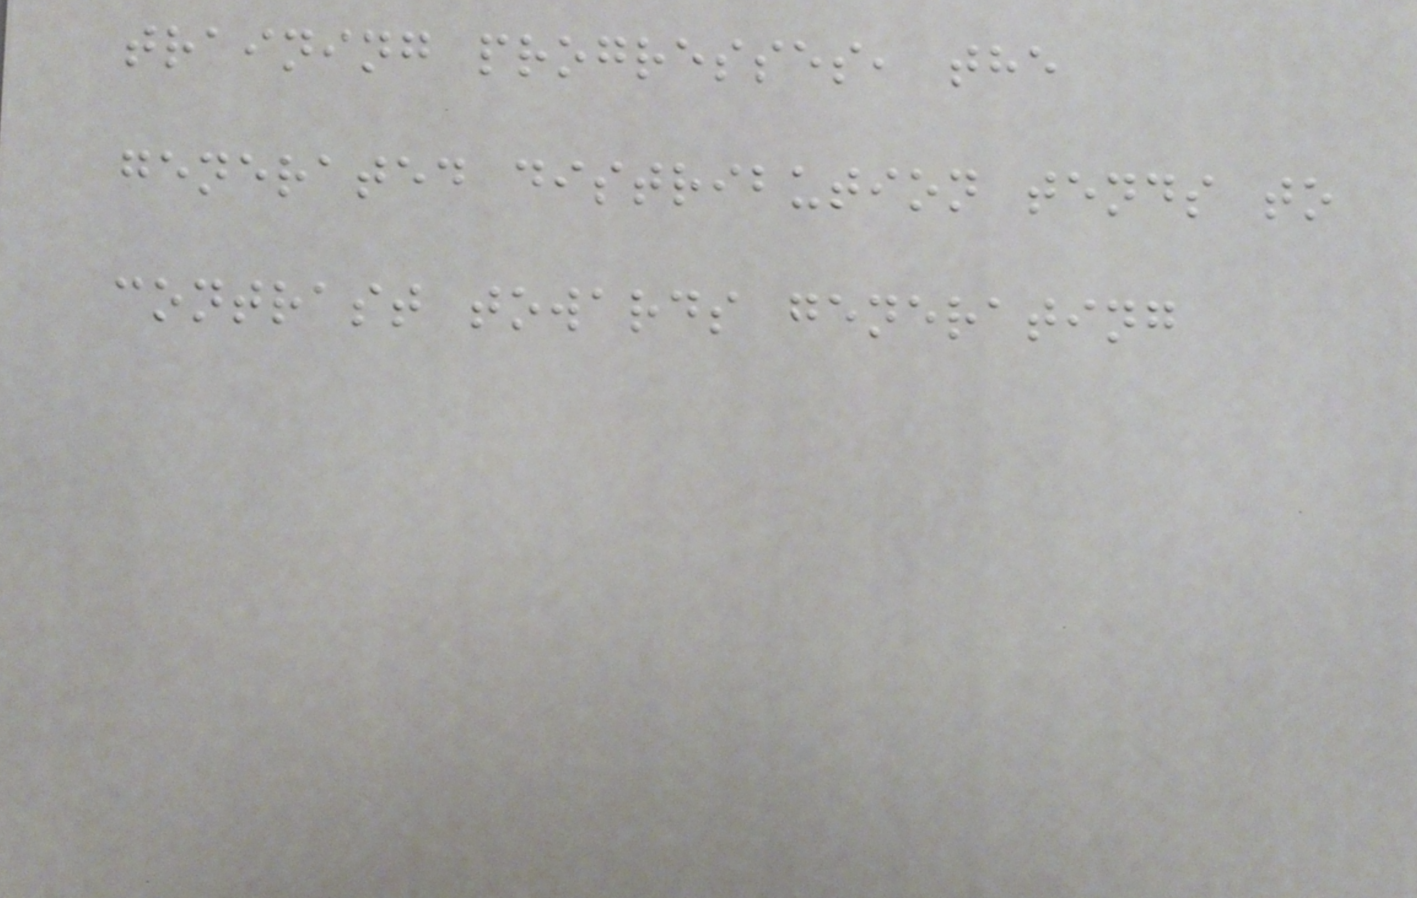training progresses, the
generated distribution tends to
contrast towards generating
